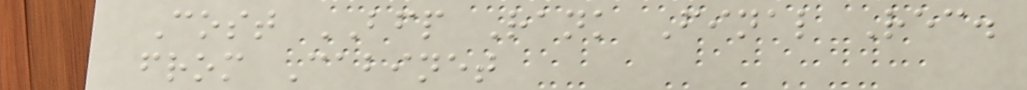Cost BFP Rank Final Rec.
from Cabinet
